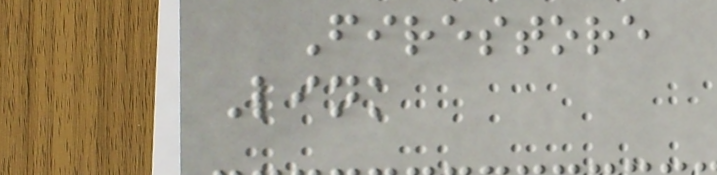Firestore
Link
